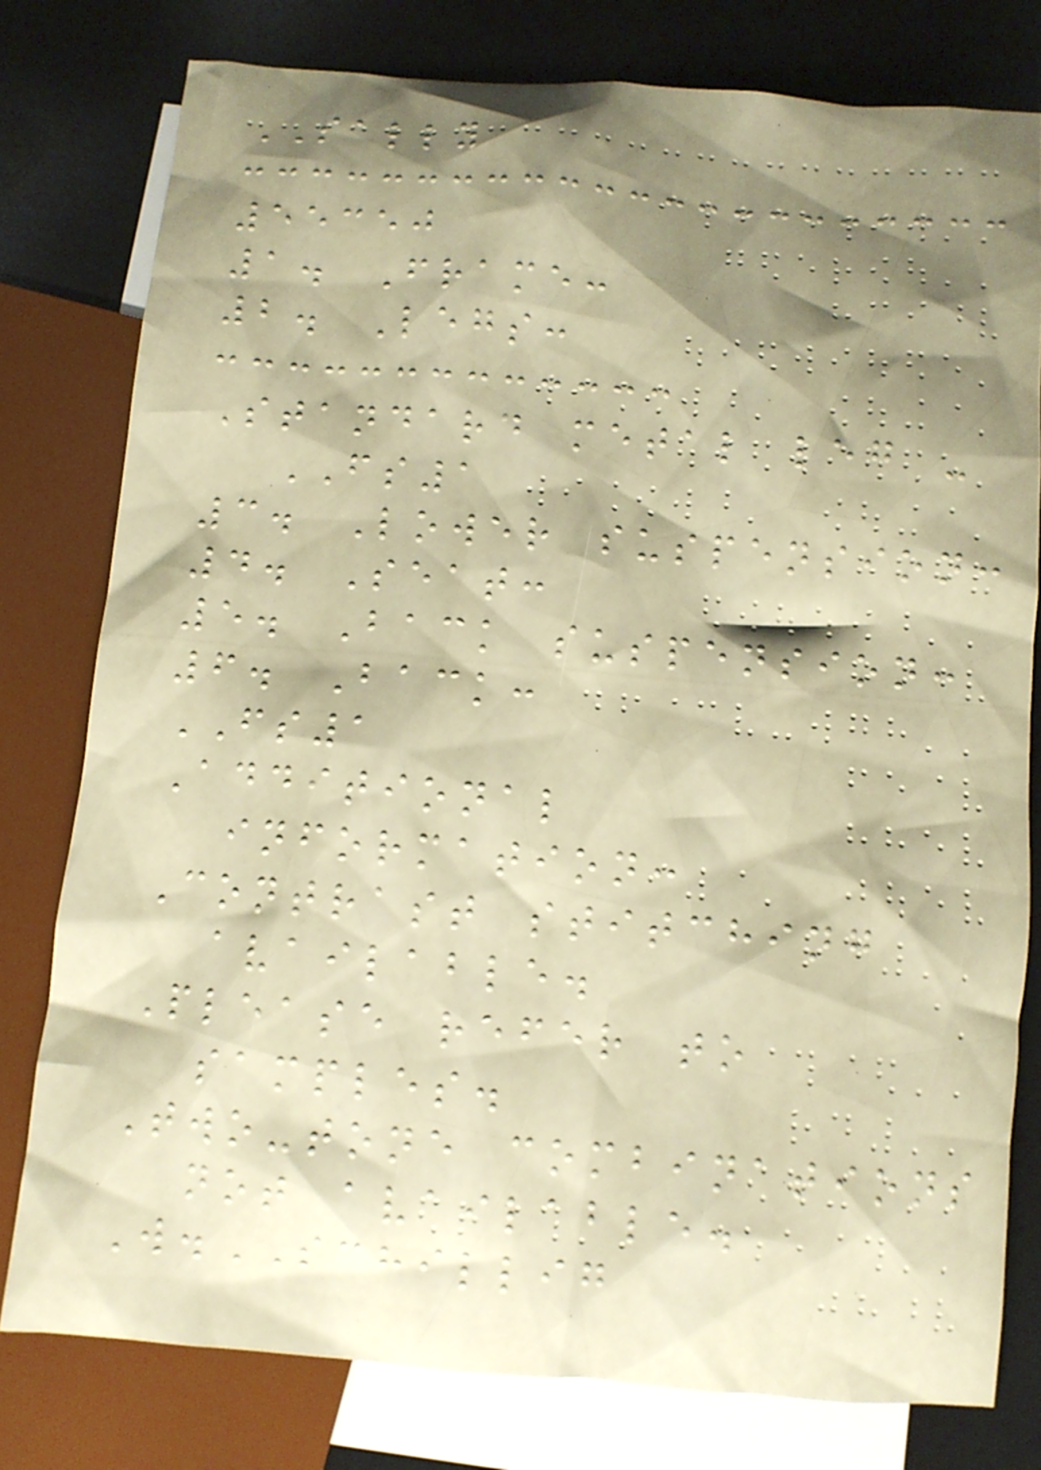SALLY
55350
1. Frame:
2. Legs:
Standard metal leg -
FS1
3. Lower suspension:
4. Seat:
5. Back suspension:
6. Back:
FS1
Additional
information:
Contrast stitching
available.
Please refer to
samples.
Two-tone combinations
not available.
W.SCHILLIG
